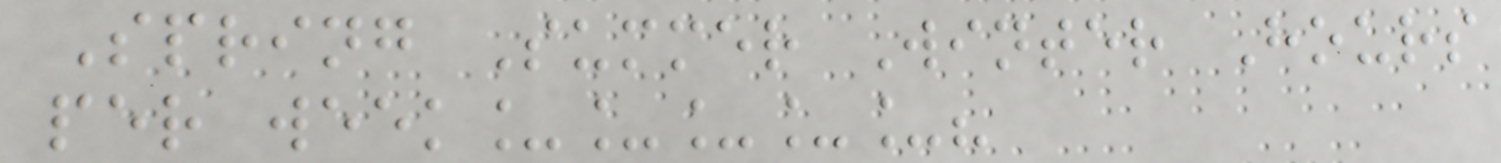Spring Summer Winter Hours
per week_____?
